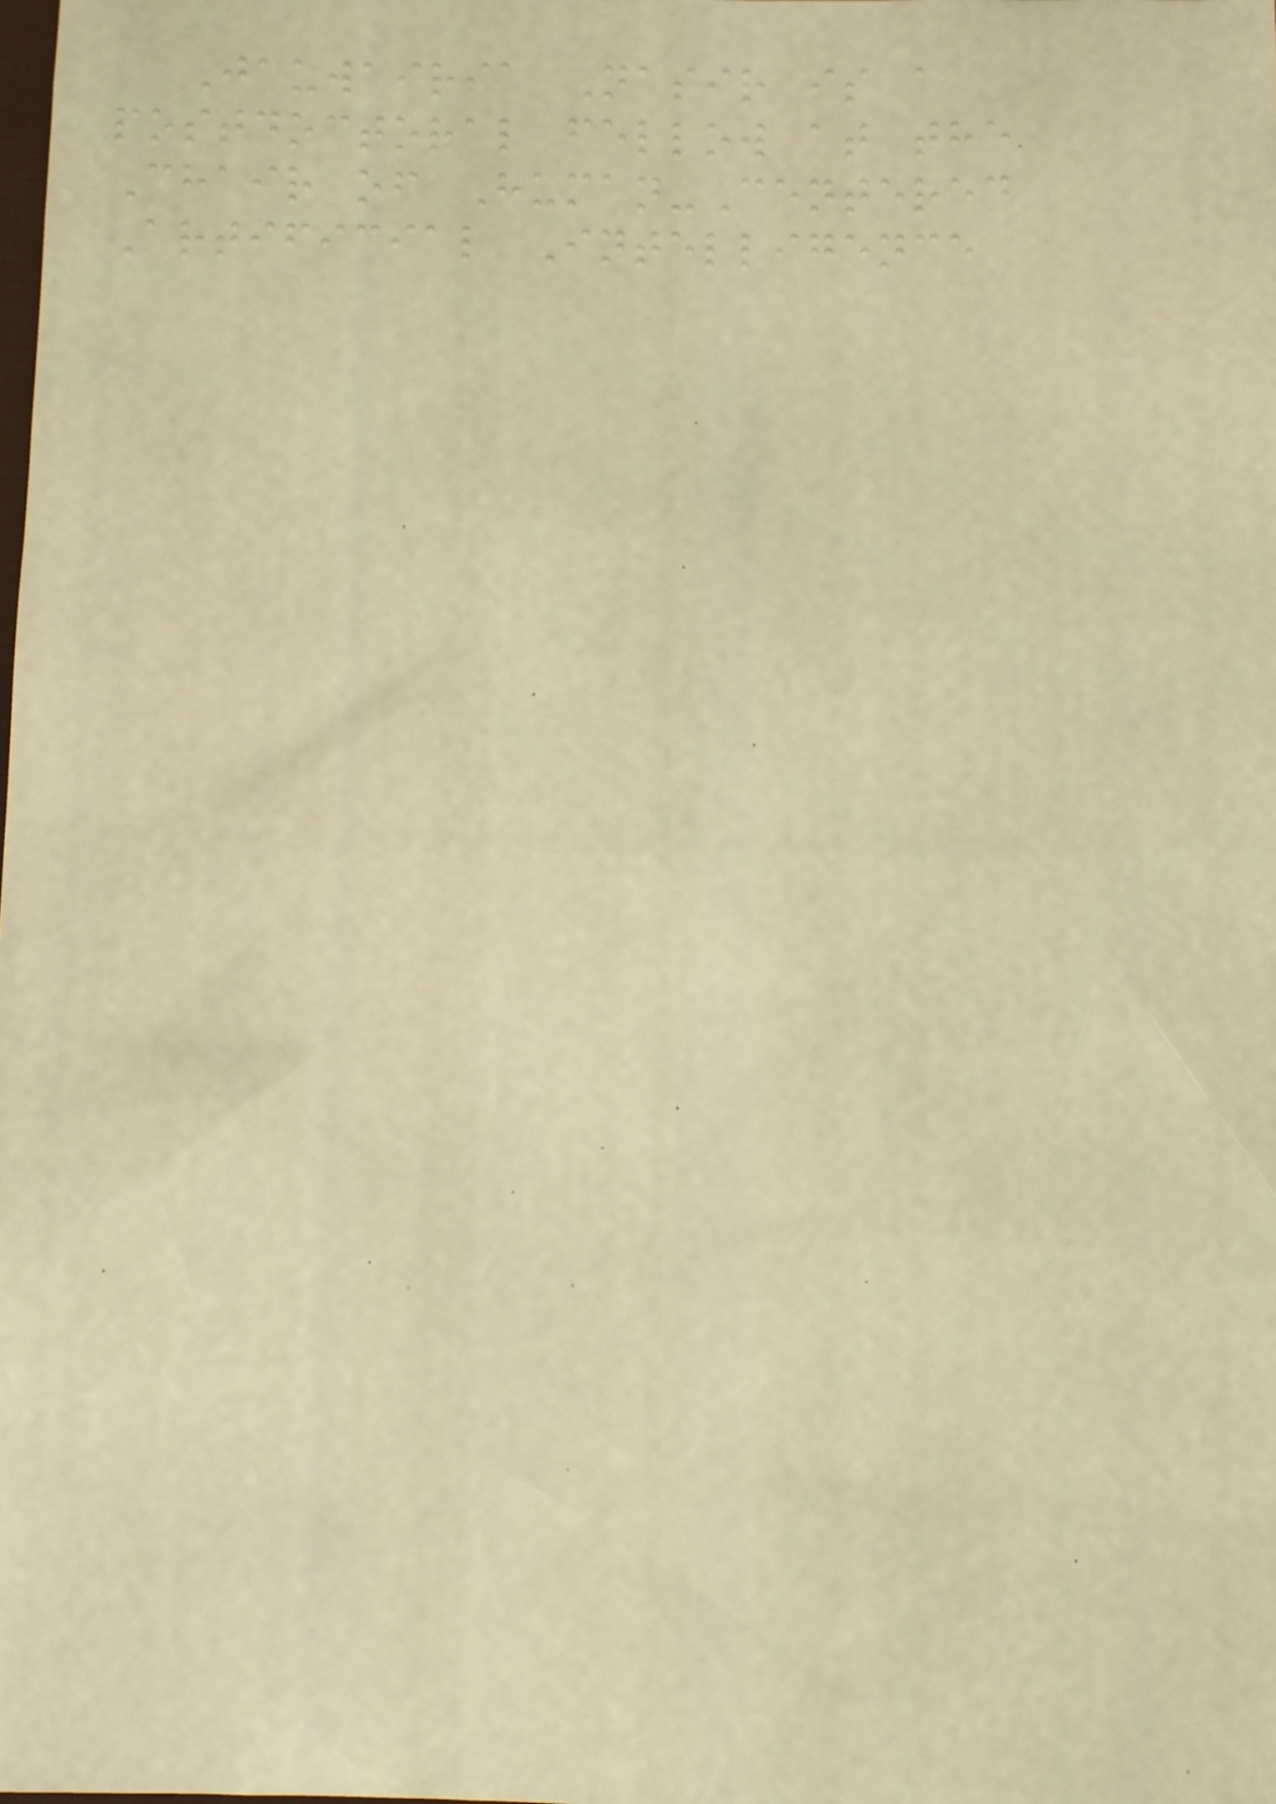Jauwairia Nasir is a
postdoctoral fellow at the
Chair of Human-Centered
Artificial Intelligence
